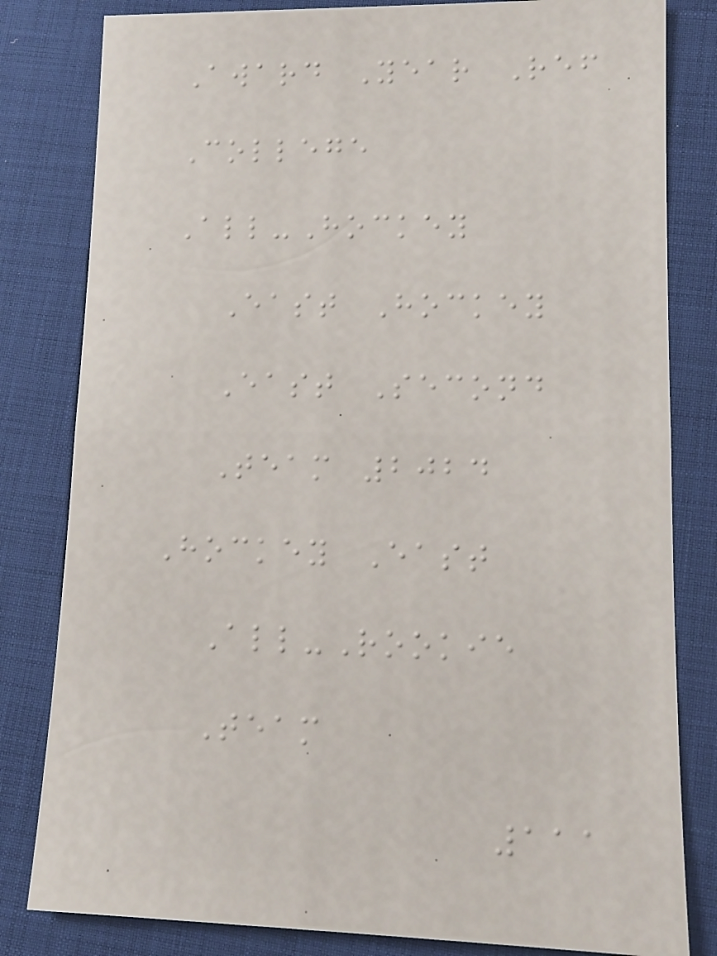Award Year Ref
College
All-Hockey
East Hockey
East Second
Team 2024
Hockey East
All-Rookie
Team
111
